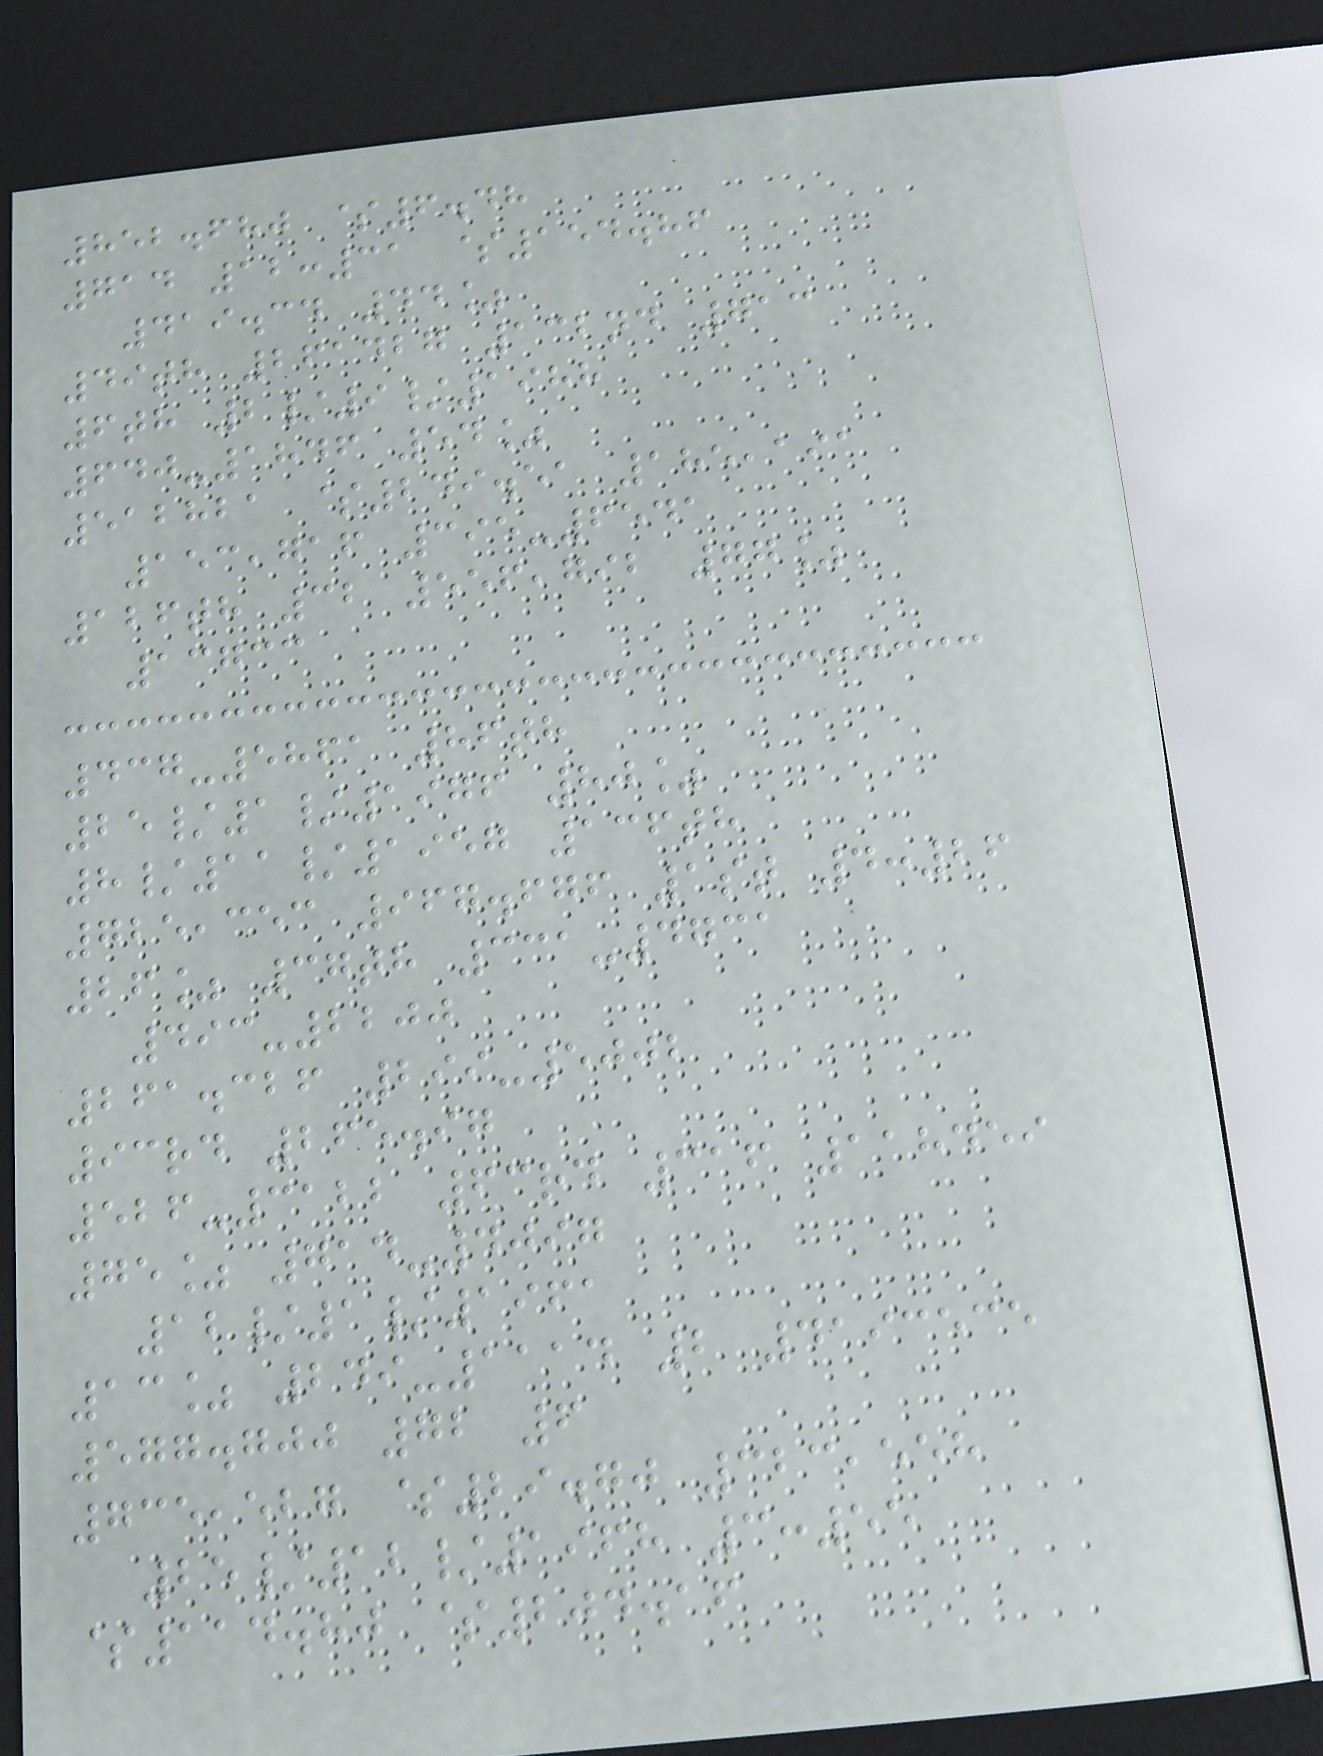852.680 $6.48
714 12:31 $154.86
419.34 44%
49th 261427 132nd 713
6th 2/9/1988
640-1846 54%
512821 $249.51 185,191
153,716 395-6541
126th 32 556,792 77%
13733
437-5861 86th
25/1/1976 80%
8/11/1957 136th
725,353 967.676 1st 4:26
26% 37th 331-4731
493-2200
261.326 299-5002
93rd 265.97
526-3122 63rd 316 118459
75% 714-4097
12/1/1961
13% 249-1114 2 4193535
577.700 72 6
735,527 $29.70 323,558
25/12/1968 3:55
$114.80 $204.16
